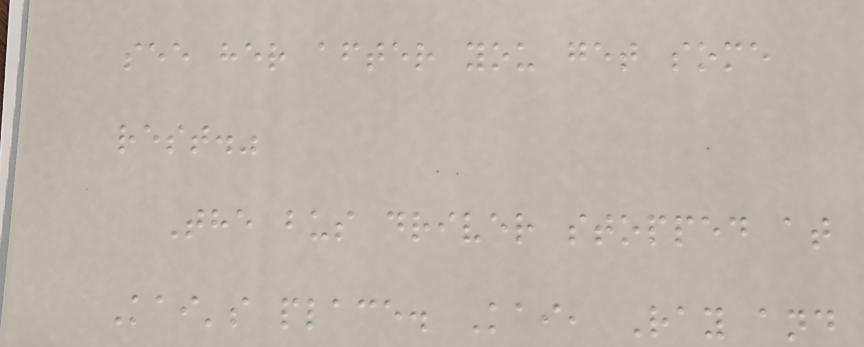see her after you get some
rest."
The bus driver stopped at
Kai's place. Kai, Ray and
